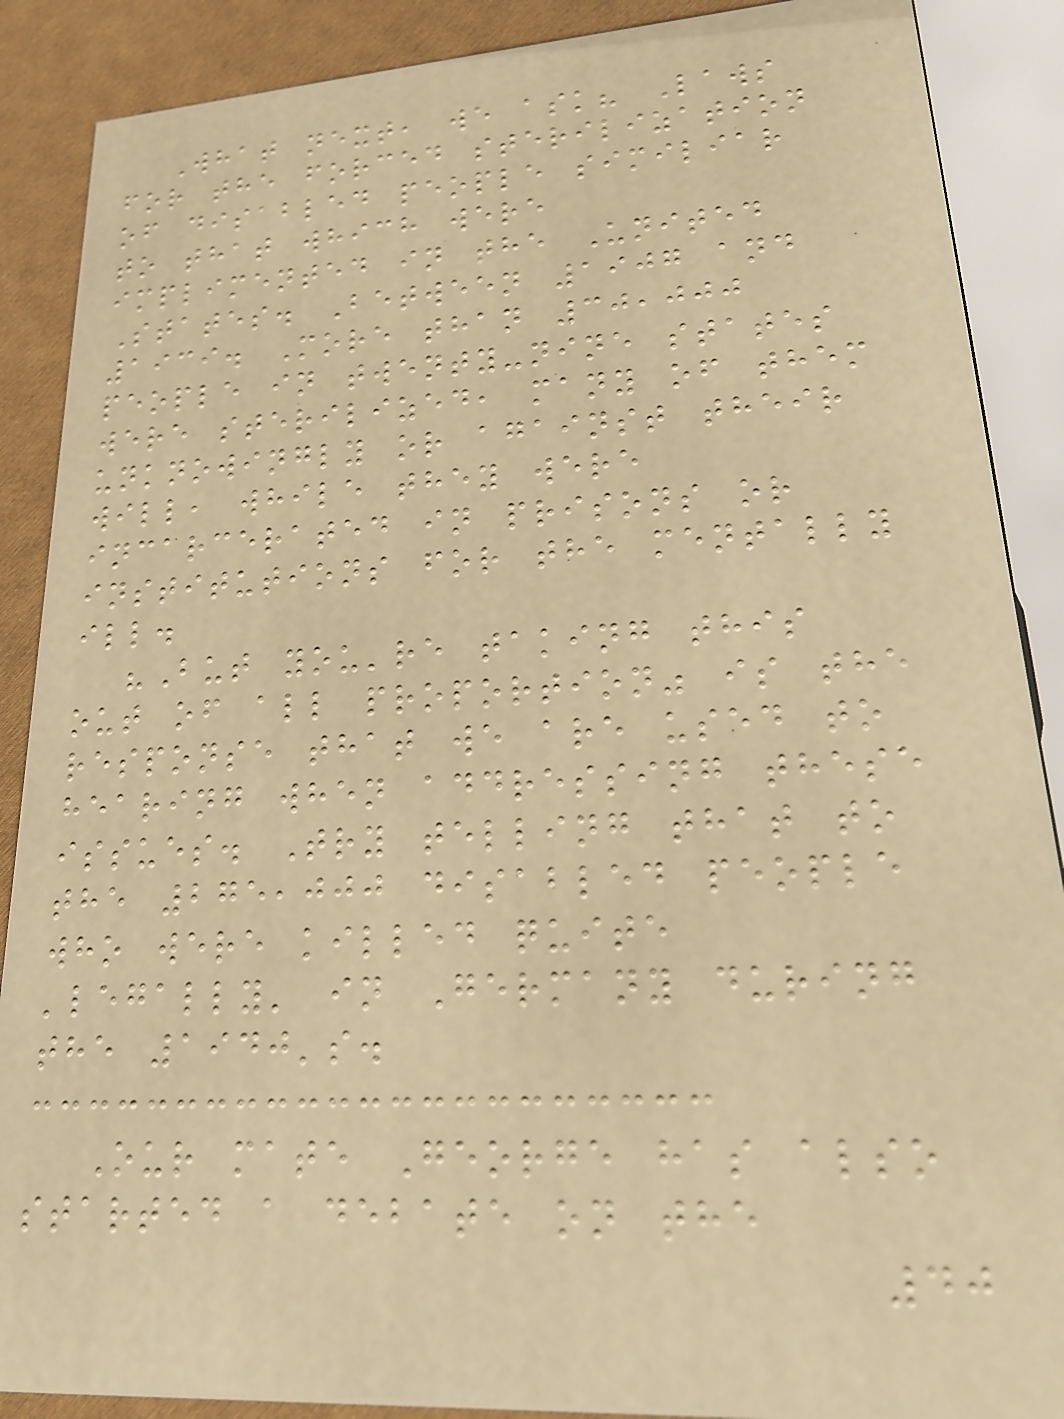What next, we ask? Laws
for the forced sterilization
of disabled people similiar
to that which were
implimented in the United
States. Between 1907 and
1939. More than 30,000
people in twenty-nine states
were sterilized, many of them
unknowingly or against their
will, while they were
incarcerated in prisons or
institutions for the mentally
ill.
"But you're taking this
out of all proportion" is the
response that we are used to
hearing when addressing these
issues. Try telling that to
the 275,000 disabled people
who were killed quite
'legally' in Germany during
the 1940's.
Our mate George has also
started a debate on the
40
